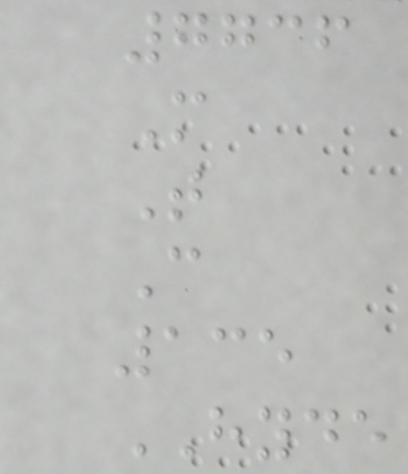7736
M
T
C
135
HYDE
